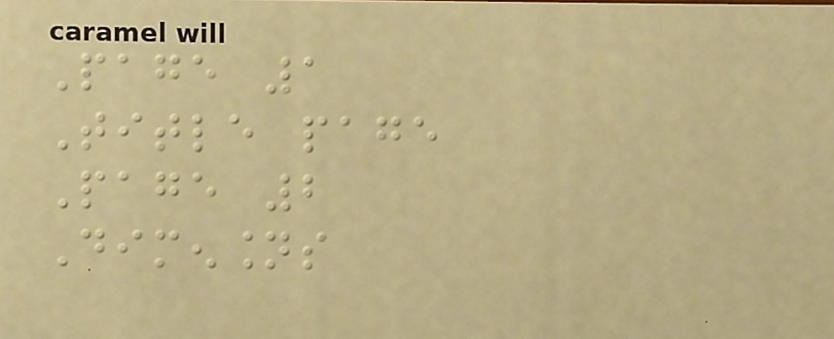Page 1
Title page
Page 2
Dimensions
